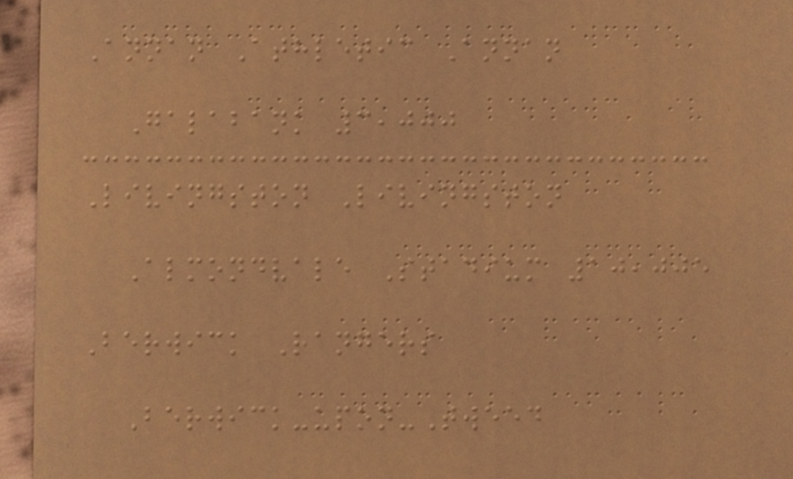Annan Athletic Annan
Galabank 3,000
Livingston Livingston
Almondvale Stadium 10,005
Berwick Rangers
Berwick-upon-Tweed
